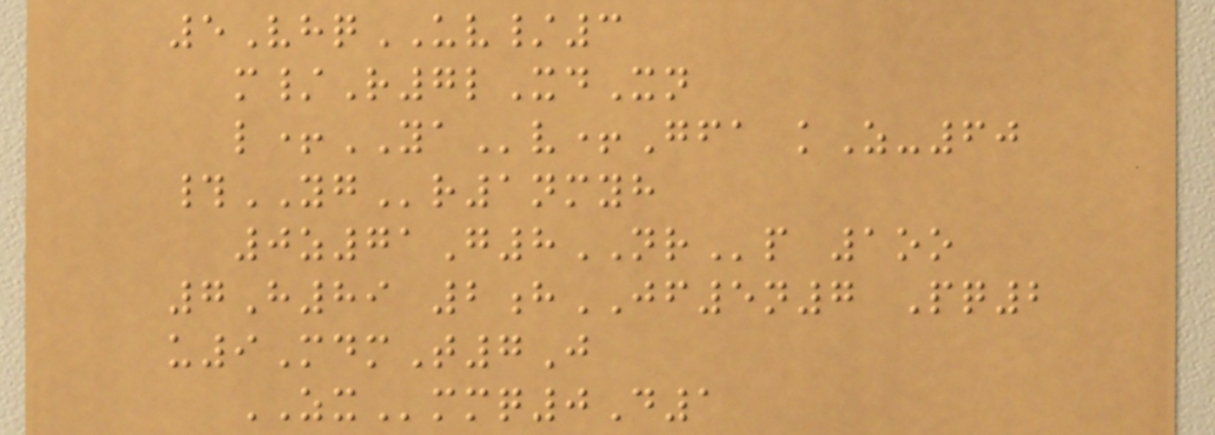5VhqUV/3
m/R7lXdXn
l+YAv+Gfa kZ-60
#YGr1nmyh
0z71G8NRp 1oo
7H89 2hJF5n7 Pq2
u9MdmT7J
ZXmmq0D1
